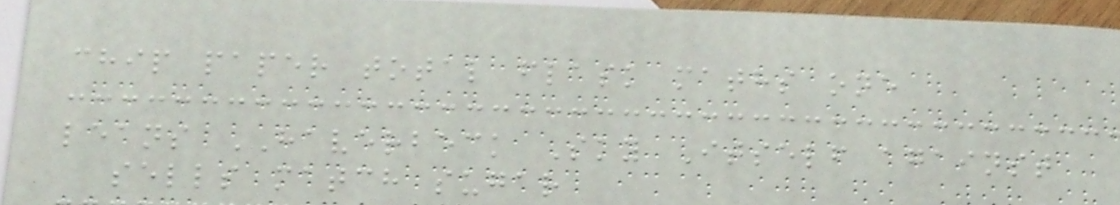chip paper total flask maths one
leans HAVERBECK Sky Itself against
sells match sugar
